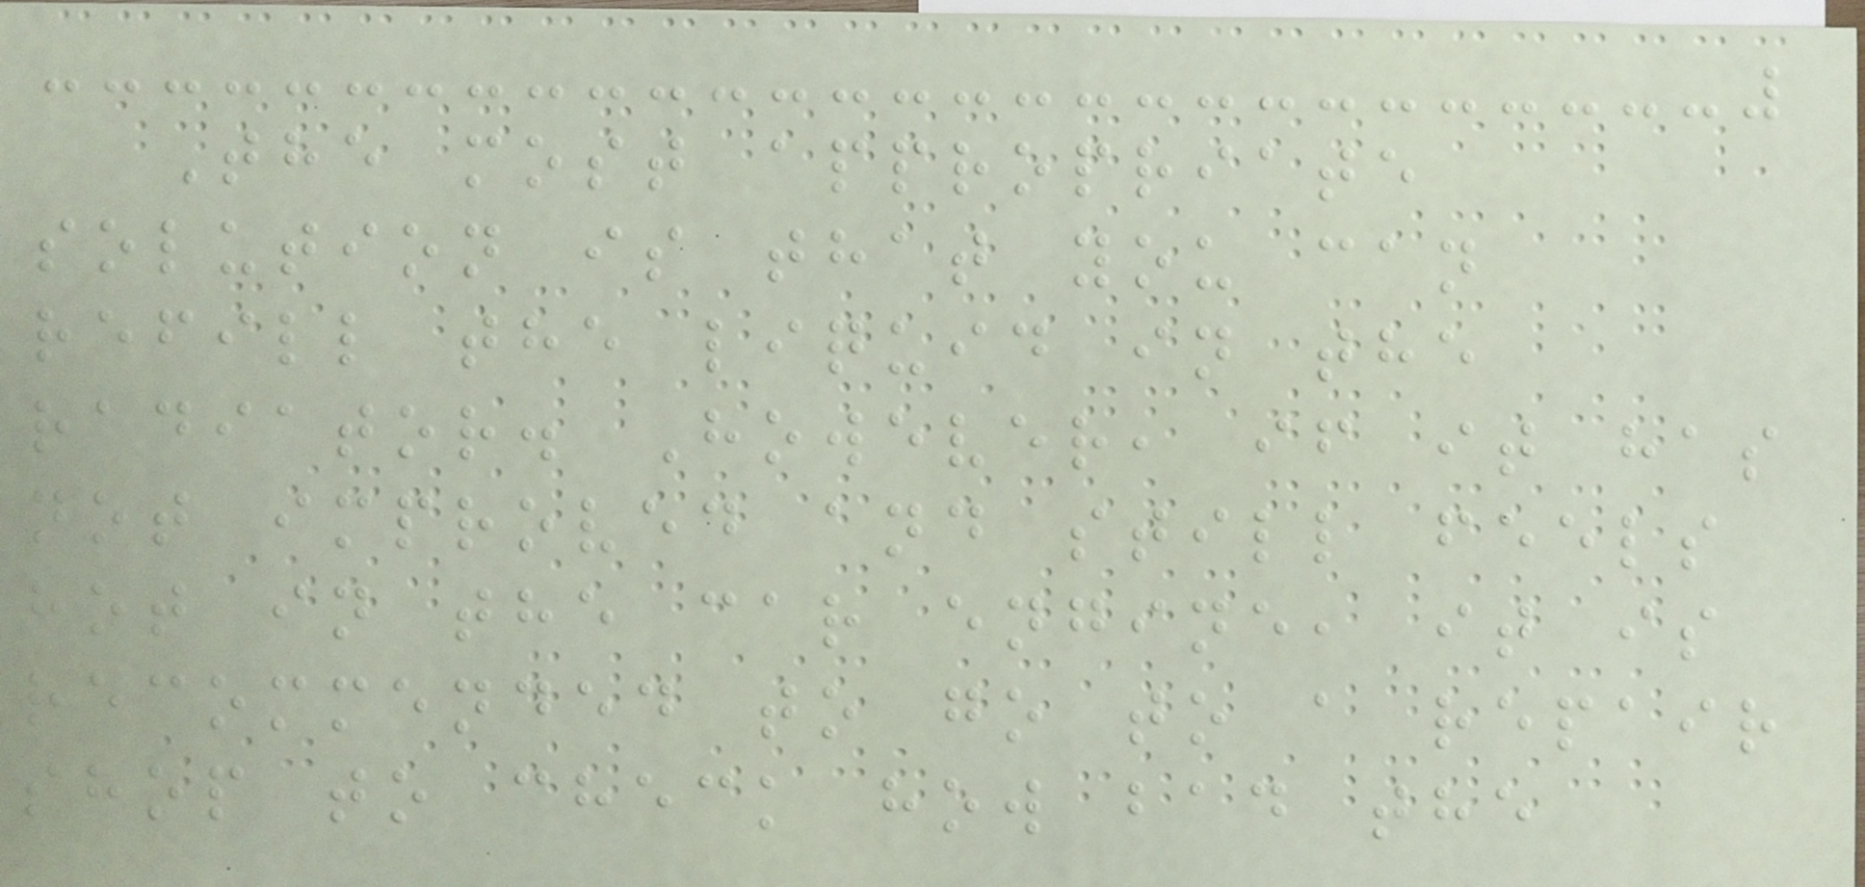The most appropriate
solution is that you can
refill the liquid in the
radiator. However, if it has
not improved and still feels
hot in the car engine, it is
recommended to go to a repair
shop to check how bad the
